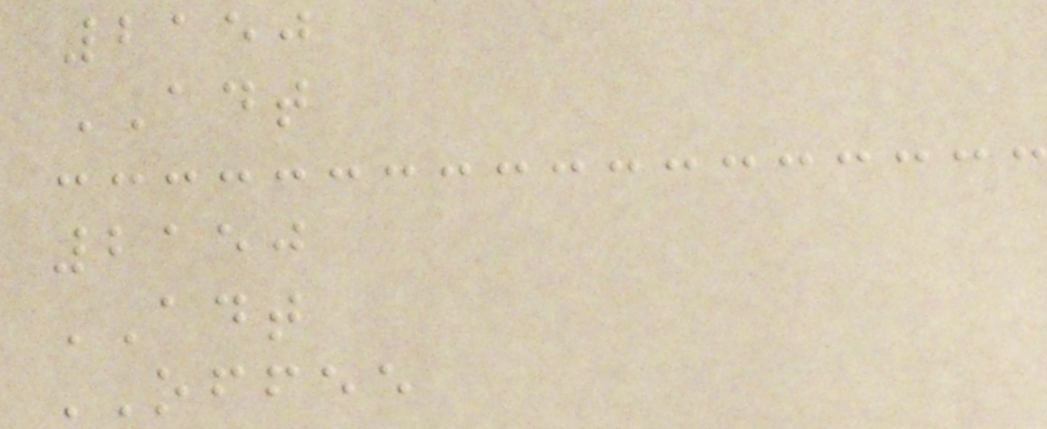2150
ADT
2150
ADT
OFFEE
